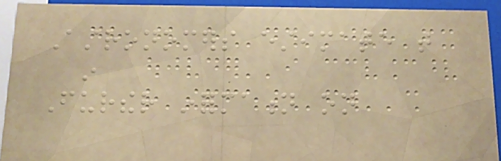Astronomers estimate that
in
Further information on
